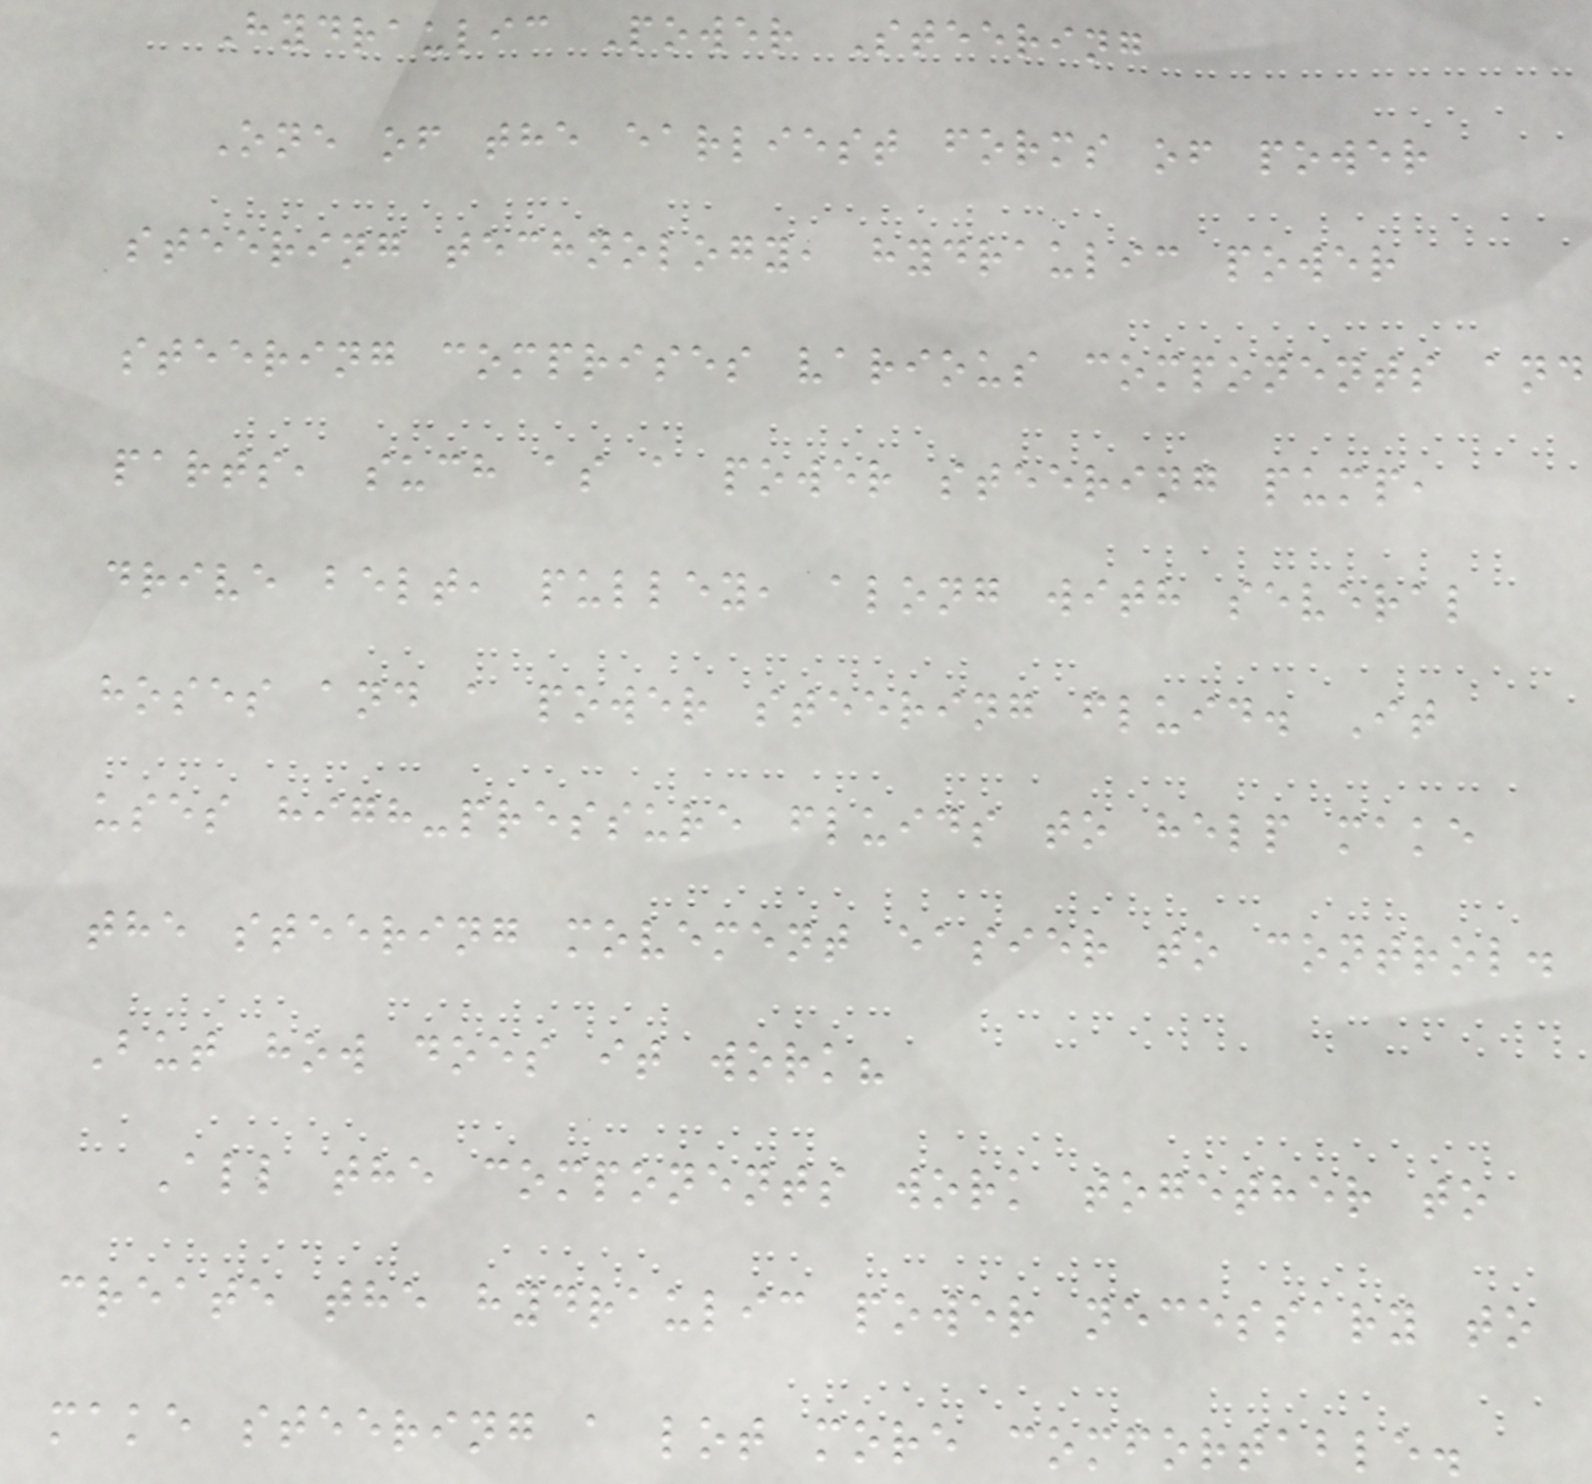Hydraulic Power Steering
One of the earliest forms of power
steering technology, hydraulic power
steering comprises various components and
parts, such as a power steering pump,
drive belt, pulley, along with several
hoses and a power steering fluid. It
uses high-pressure fluids to help make
the steering movement easier to control.
But how does it work?
All the components work together to
create the hydraulic power necessary to
make steering a lot more comfortable.
